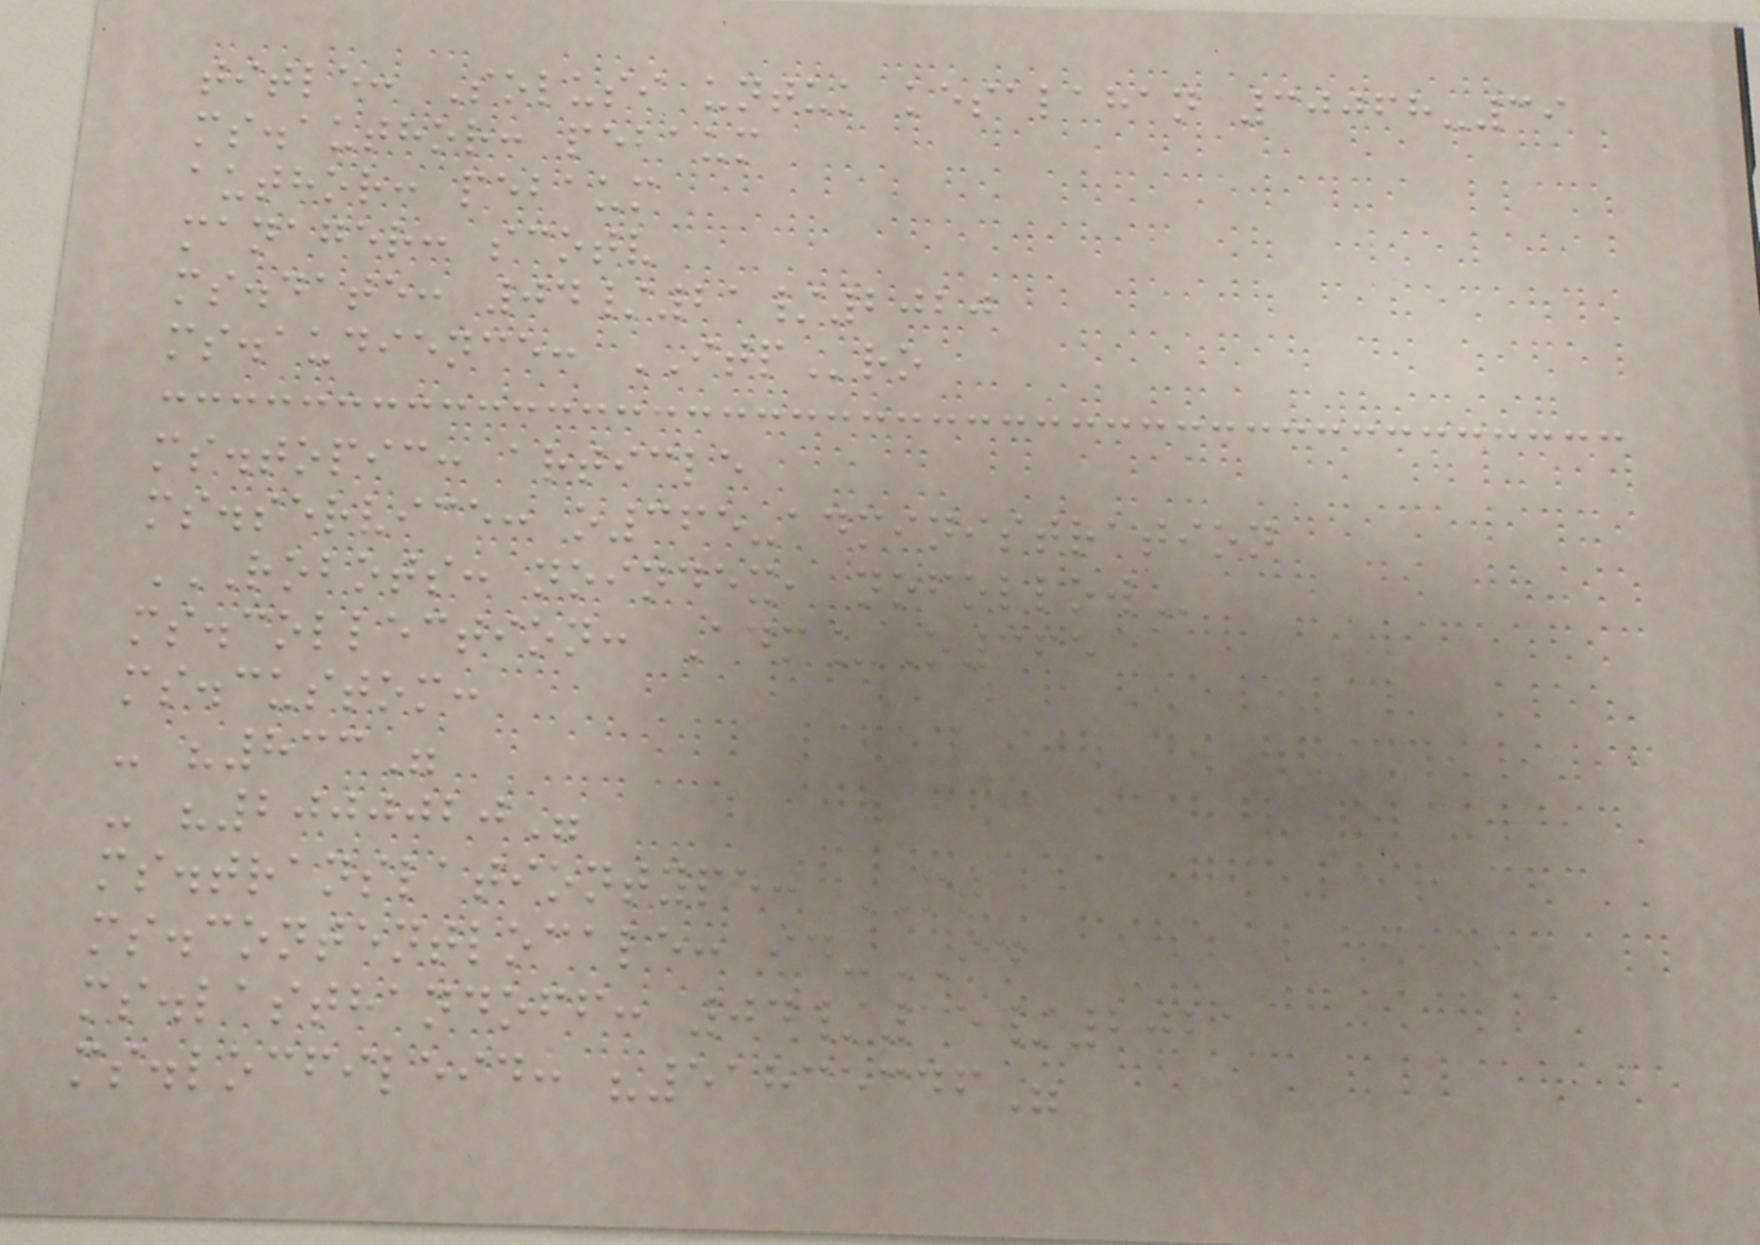title: Solusi untuk kesalahan 30068-39
ms.author: pebaum
author: pebaum
manager: scotv
ms.date: 04/21/2020
ms.audience: ITPro
ms.topic: article
ms.service: o365-administration
ROBOTS: NOINDEX, NOFOLLOW
ms.collection: Adm_O365
ms.custom:
- "833"
- "2000020"
ms.translationtype: MT
ms.contentlocale: id-ID
ms.lasthandoff: 04/15/2021
ms.locfileid: "51835346"
